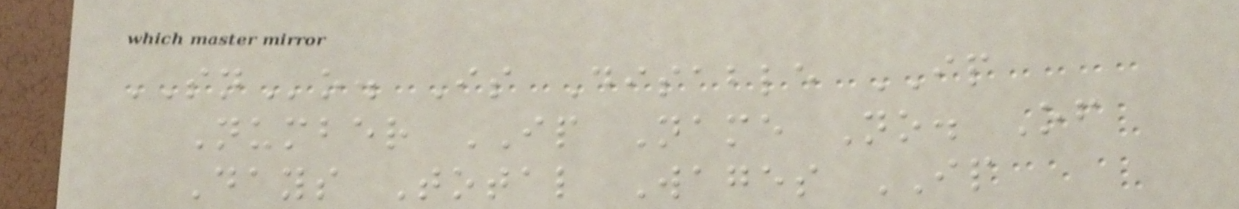SNo. Is Disable IP
Number IP Name No. Of
Days Total Wages IP
